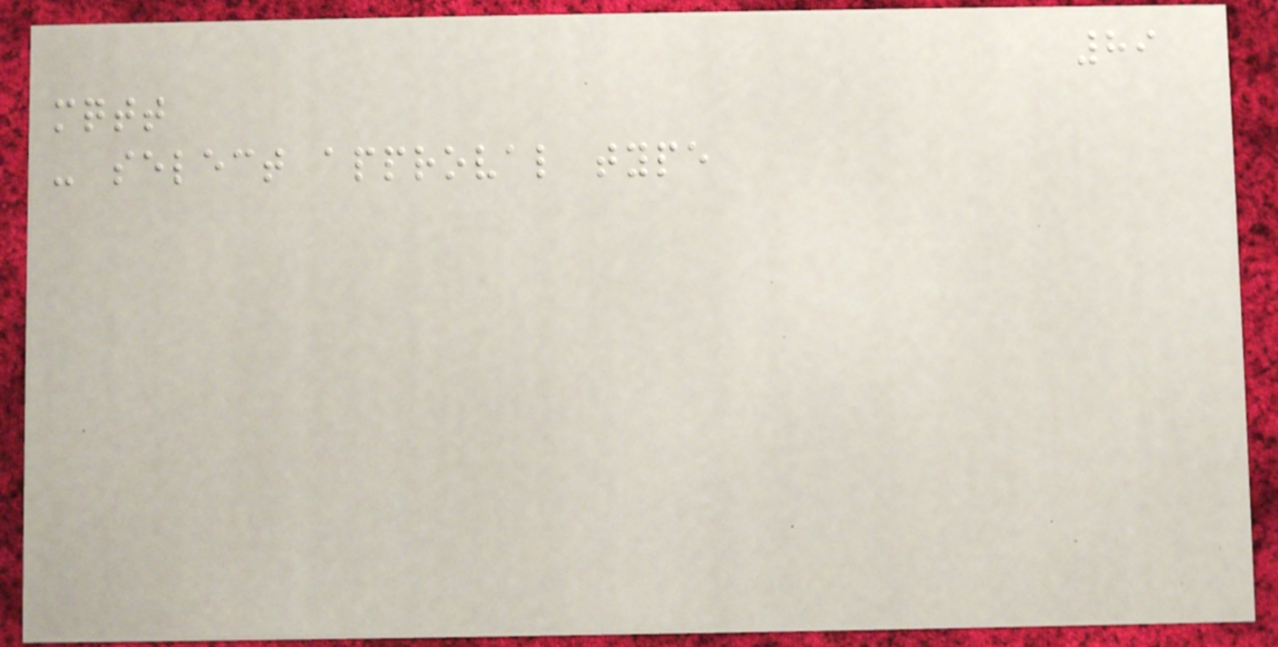89
mqtt
- select approval type
